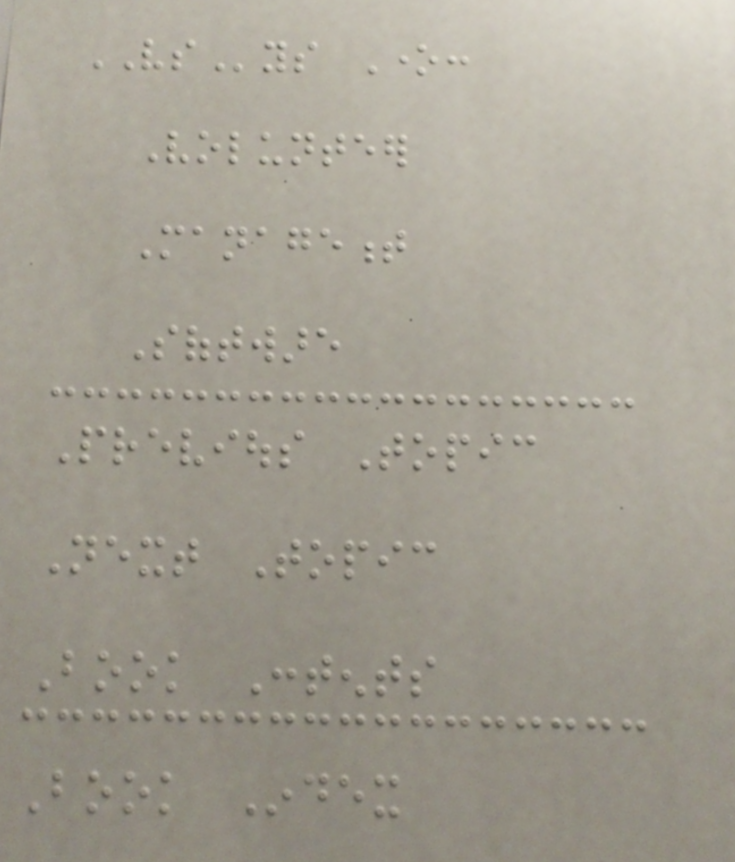VSys One:
Volunteer
Management
Software
Previous Topic
Next Topic
Book Contents
Book Index
